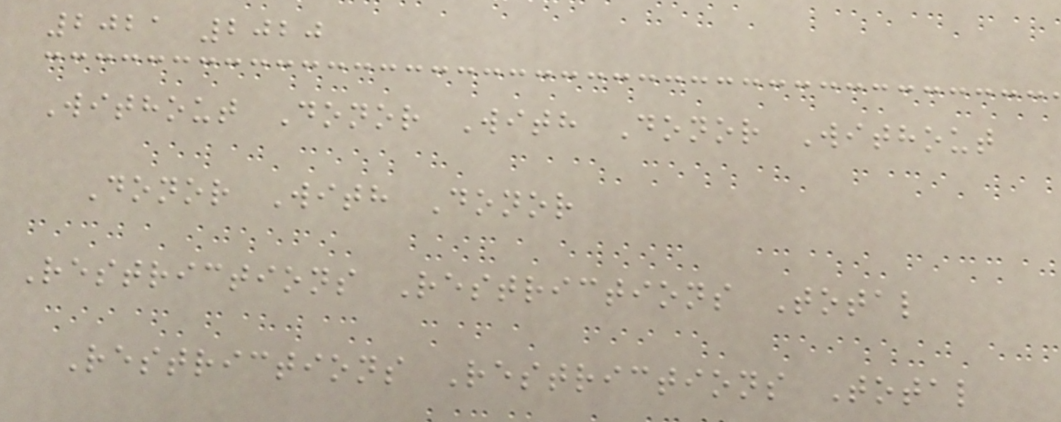2021 2020
Without Donor With Donor Without
Donor With Donor
Restrictions Restrictions Total
Restrictions Restrictions Total
